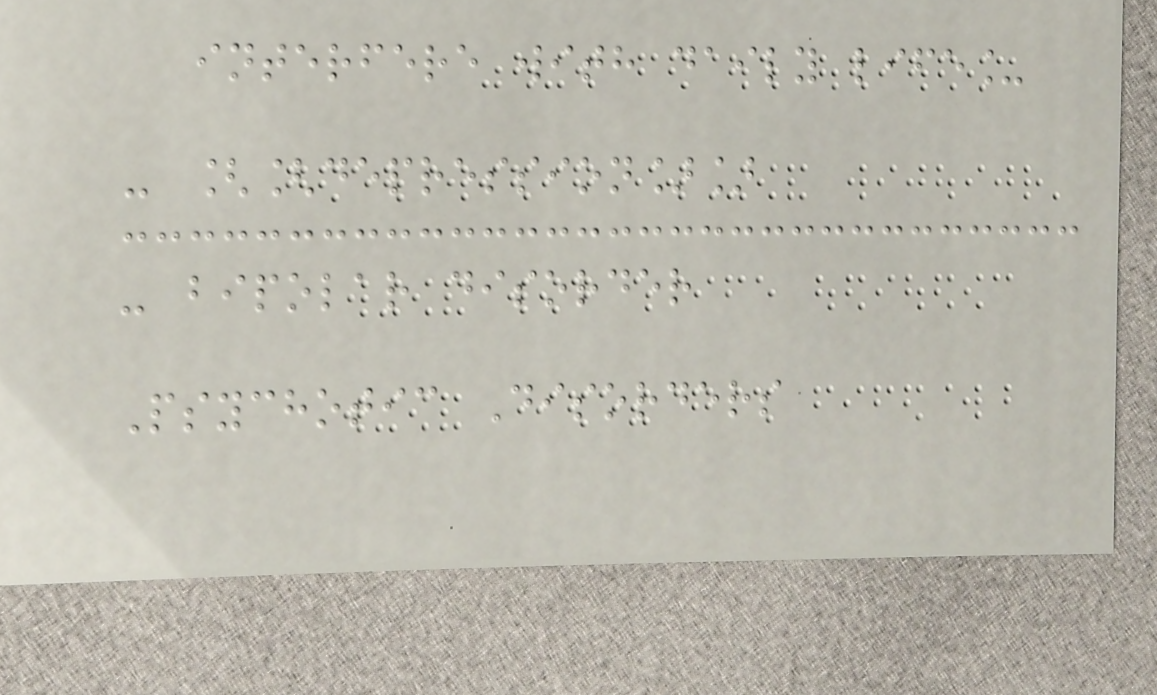interfere with daily life_
- [[depression]]
- bipolar disorder
Psychotic Disorders
